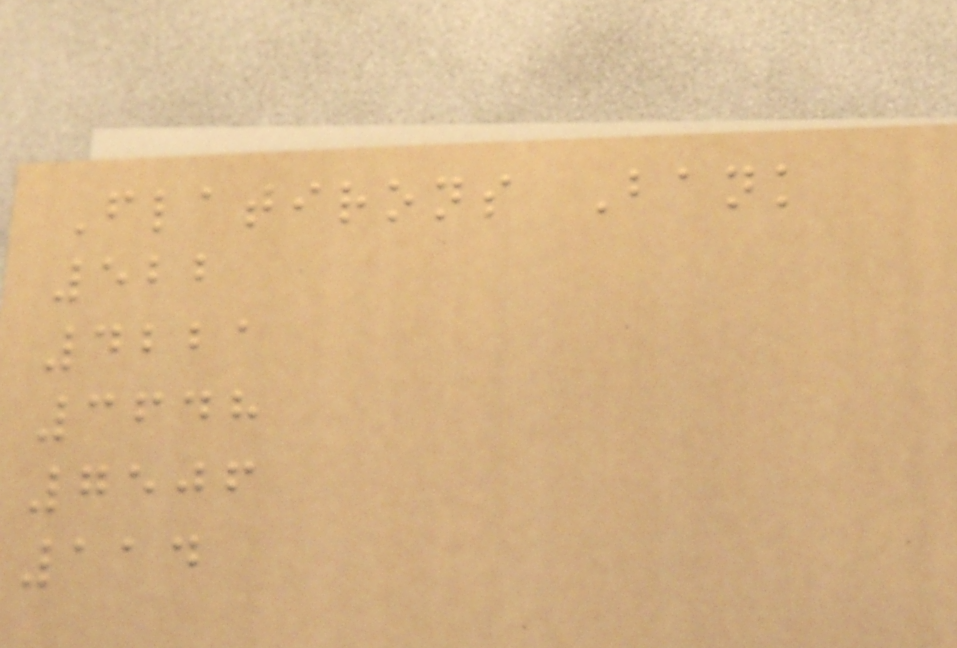Flatirons Bank
522
4221
3648
7506
114
